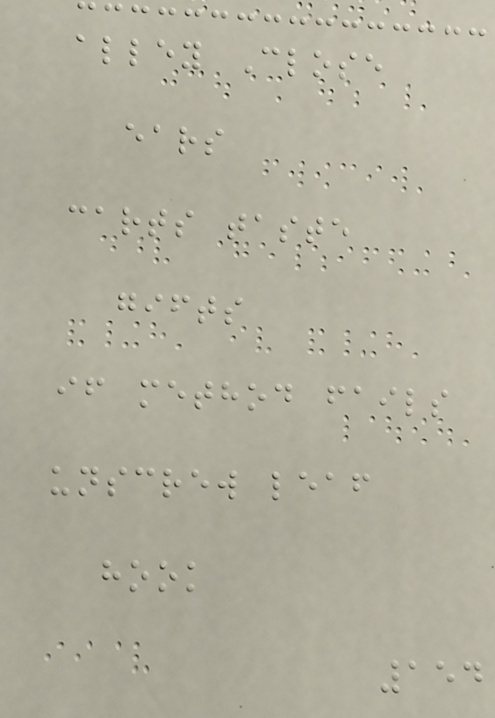alley Close
ears
carts taste
gifts
if method fails
unscrew leaf
hook
154
